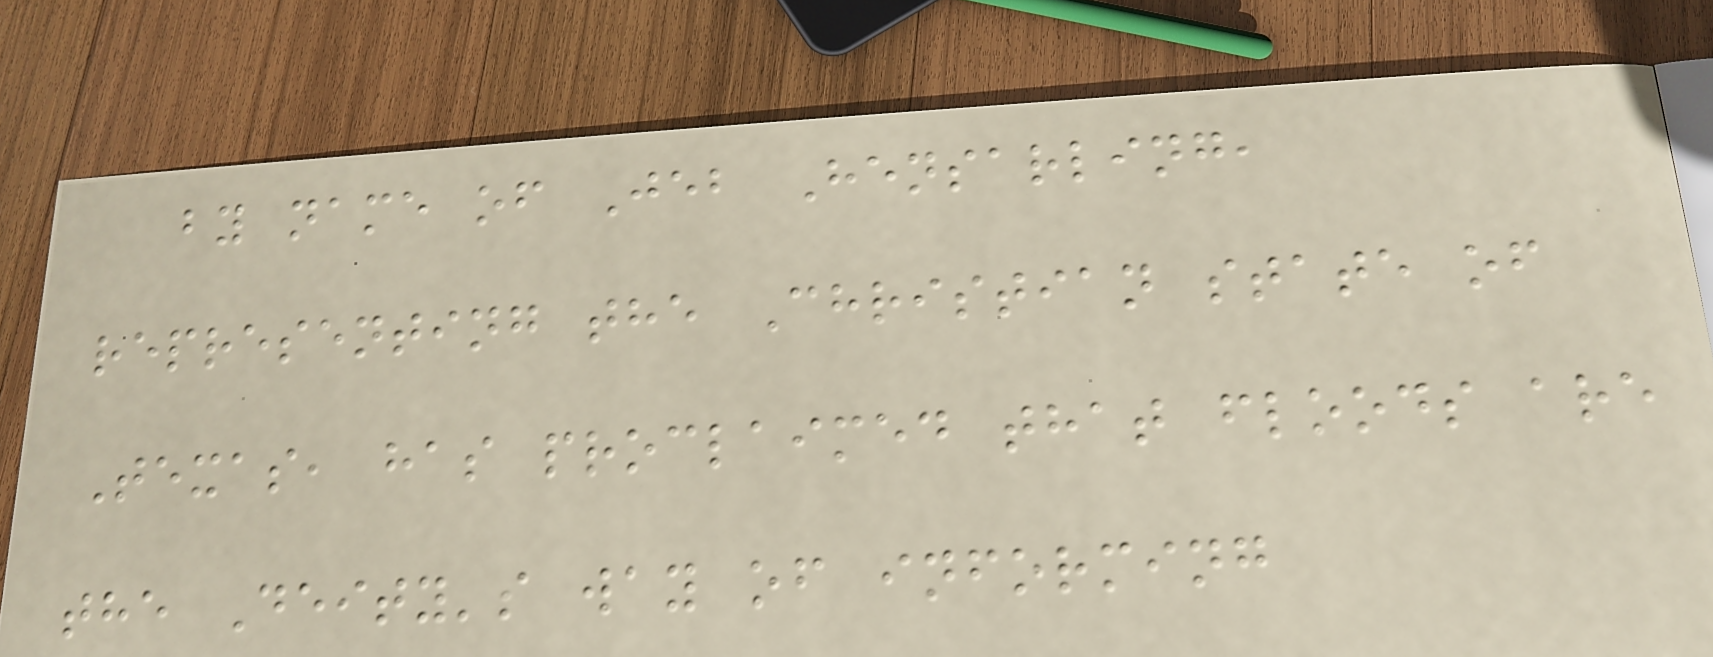by name of Jeb Hensarling,
representing the Christian state of
Texas, has proclaimed that floods are
the Deity's way of informing
